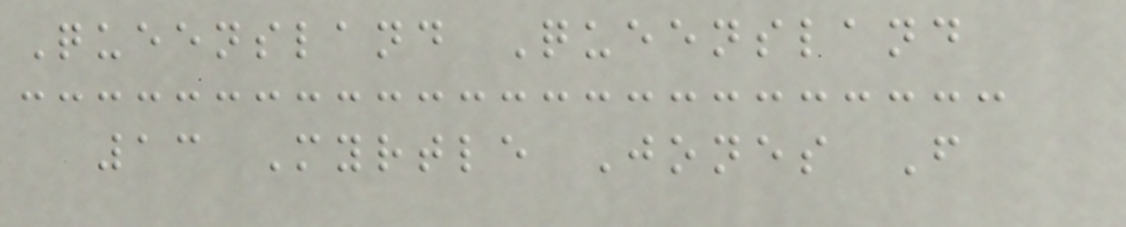Queensland Queensland
13 Myrtle Jones F
